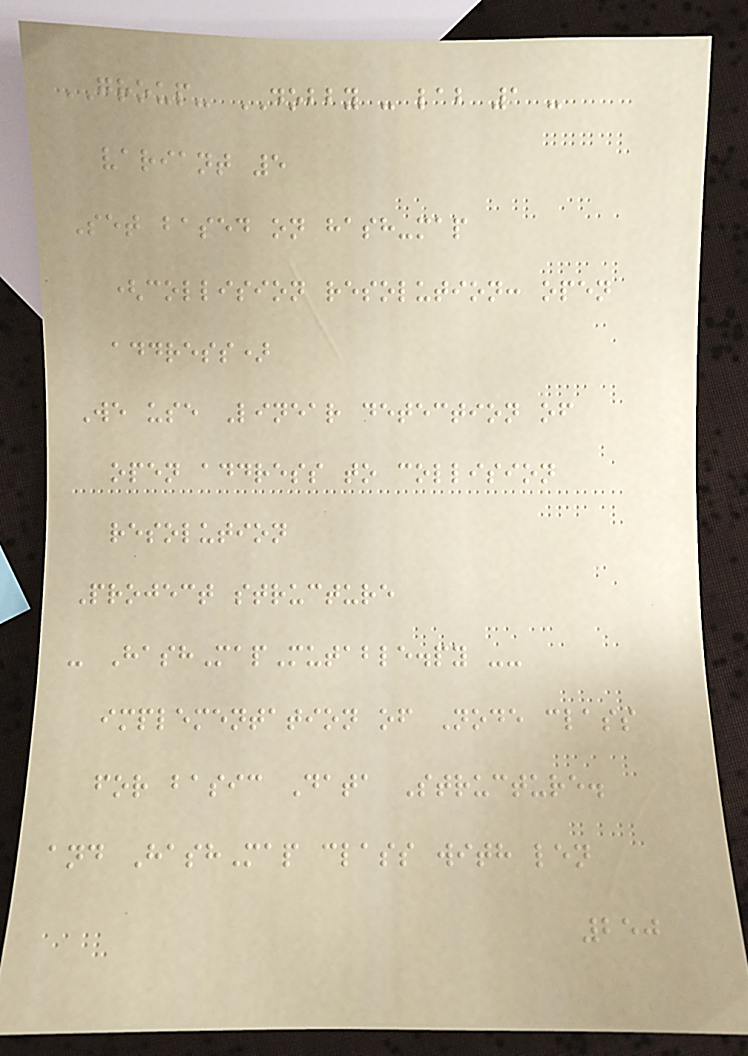GROUP- DOBBY - lab 1 -
variant 5
Set based on hash-map
(collision resolution: open
address)
We use Linear detection of
open address to collision
resolution
Project structure
- HashMapMutable.py --
implementation of Node class
for basic Data Structure.
and HashMap class with len
250
